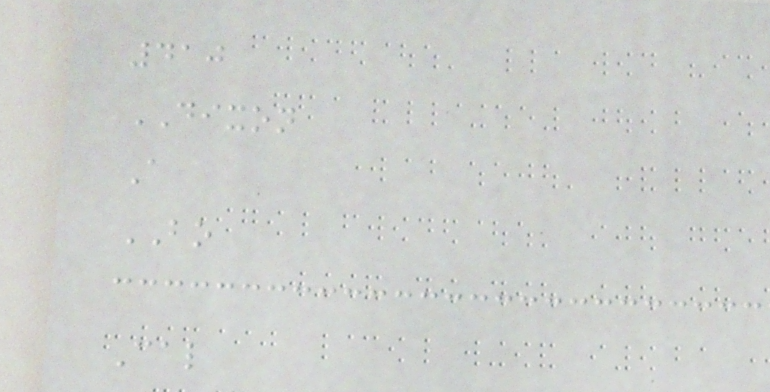410
DIXON
A
BO
Cal
